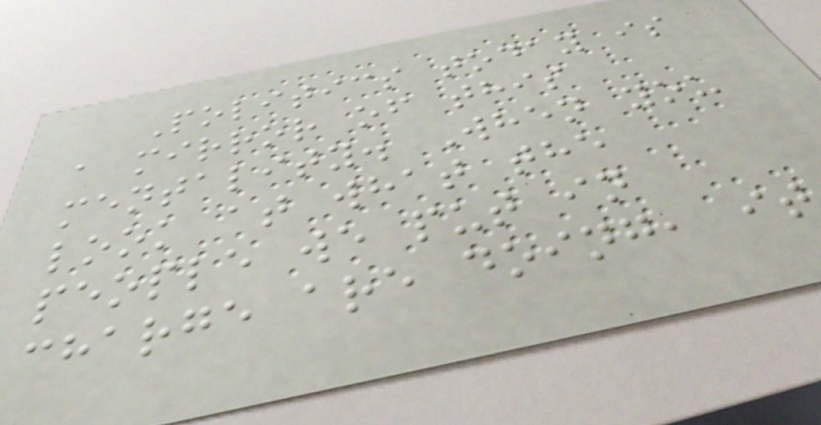Politics today is
a mirror of this
mentality. When you
look at what the
people we put in
charge are doing, it
